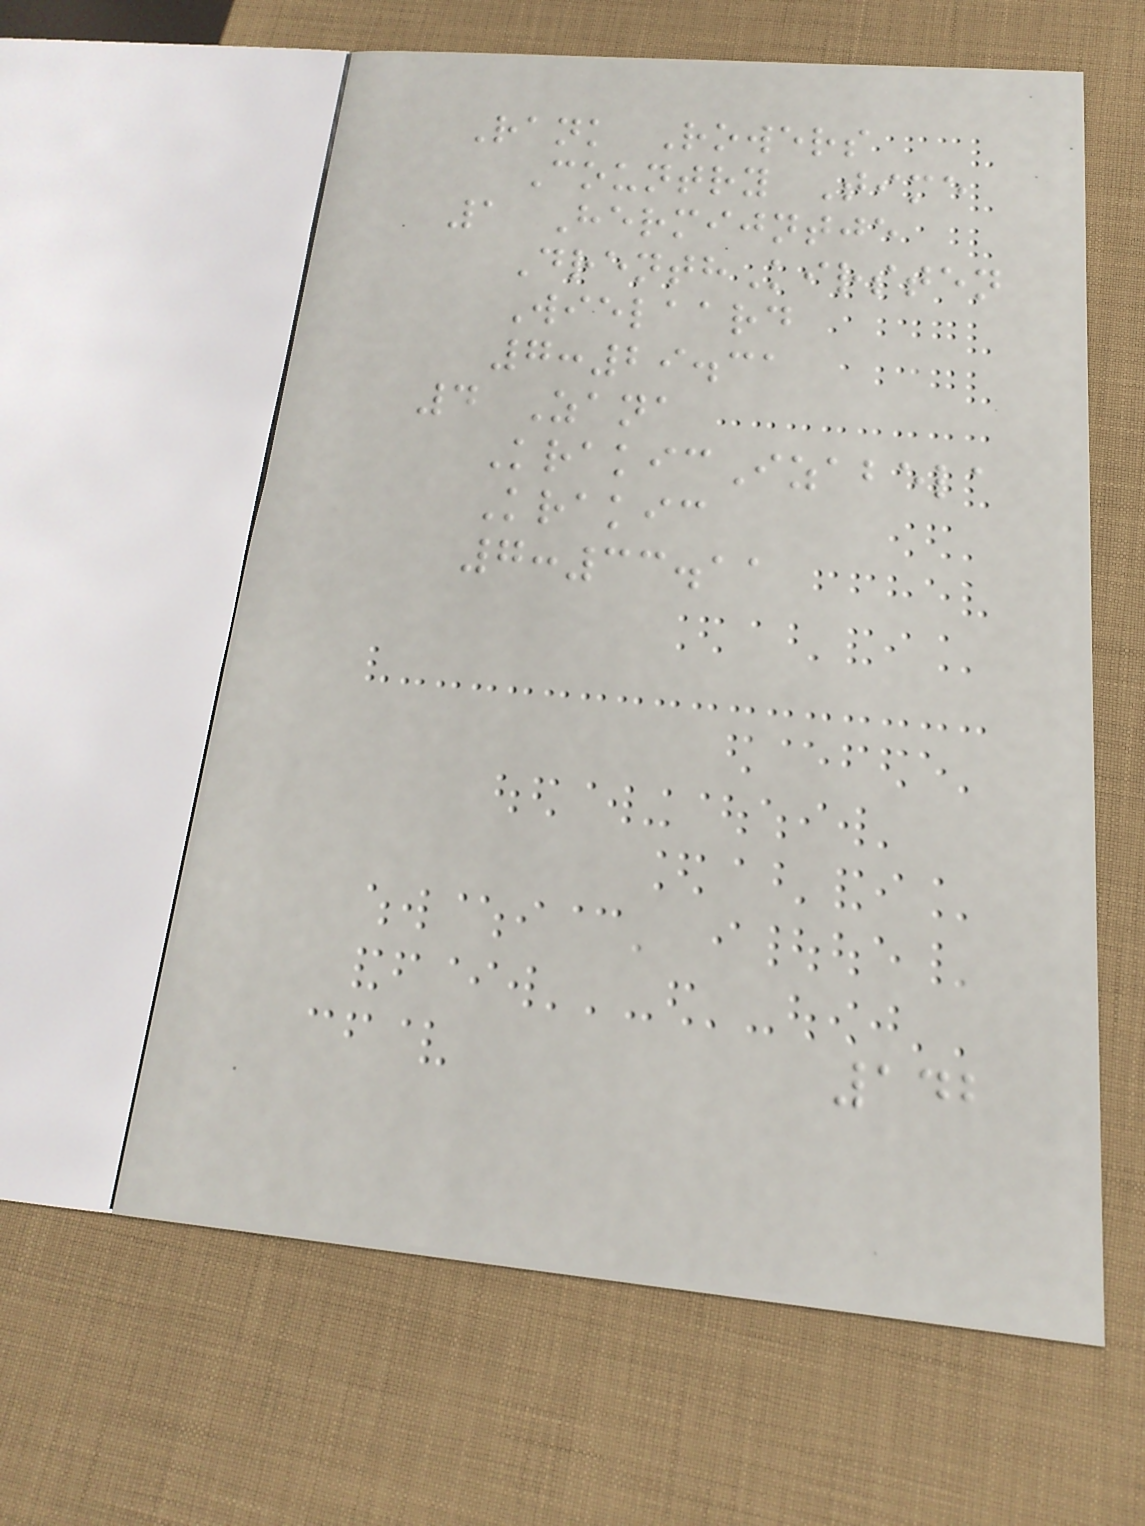Rank Rowers
Country Time
1 Hermijntje
DrenthKirsten
Wielaard
7:29.31
4 Zana
KrakicIzabela
Krakic
7:33.11
142
